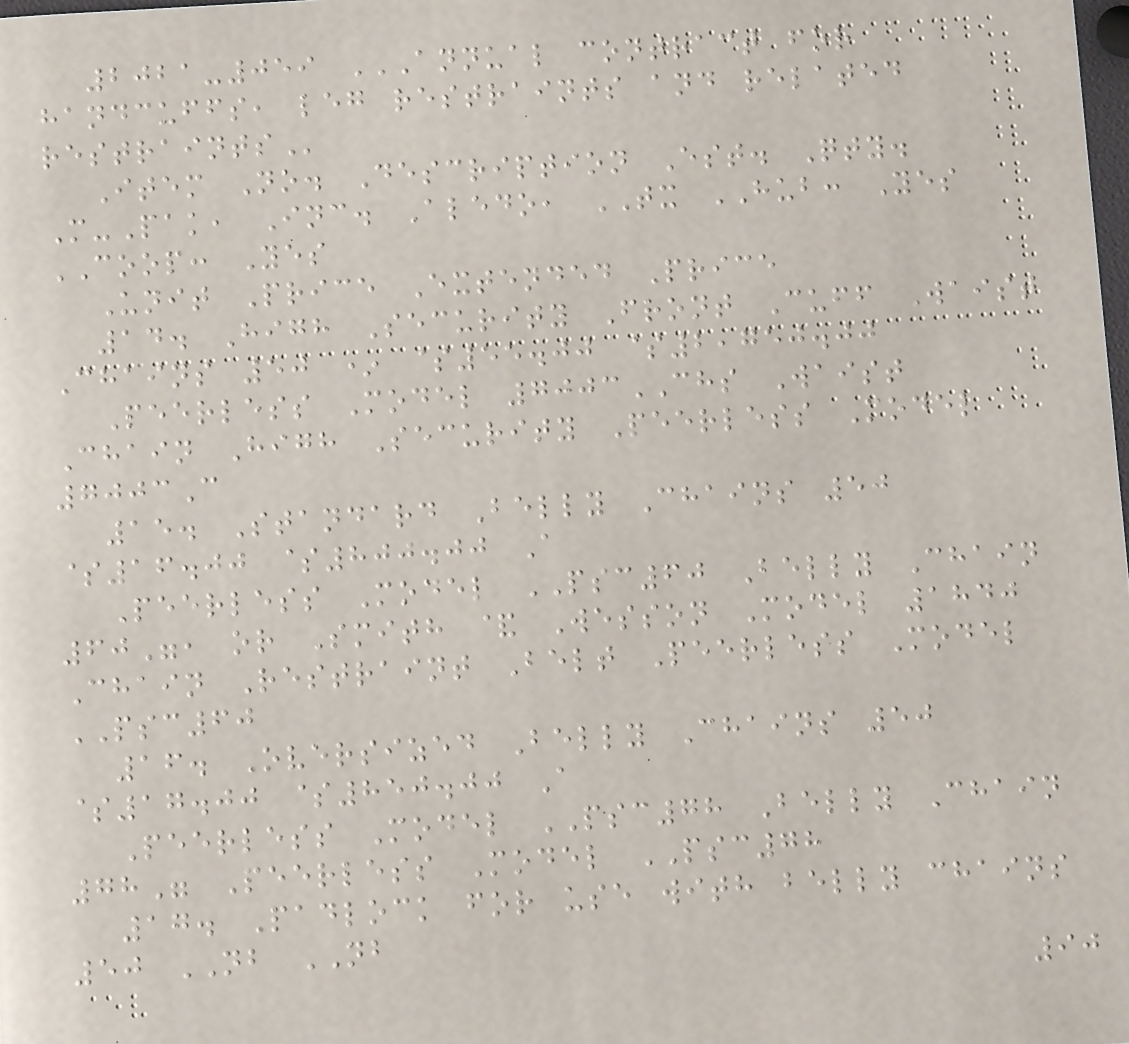2021-059 ANNUAL CONTRACT FOR
HANDCUFFS, LEG RESTRAINTS AND RELATED
RESTRAINTS
Item No. Description Est. Qty.
M-Pak, Inc. Aledo, TX HUB: Yes
COOP: Yes
Unit Price Extended Price
14. High Security Front Cuff Waist
Chains 50 * $55.00 $2,750.00
Peerless Model 7003CHS Waist
Chain High Security Peerless Model
7003C
15. Standard Belly Chains 50
$16.00 $800.00 A
Peerless Model PSC60 Belly Chain
60", or Smith & Wesson Model 1840
Chain Restraint Belt Peerless Model
PSC60
16. Oversized Belly Chains 50
$17.00 $850.00 A
Peerless Model PSC78 Belly Chain
78" Peerless Model PSC78
17. Padlock for use with belly chains
50 NB NB
90
